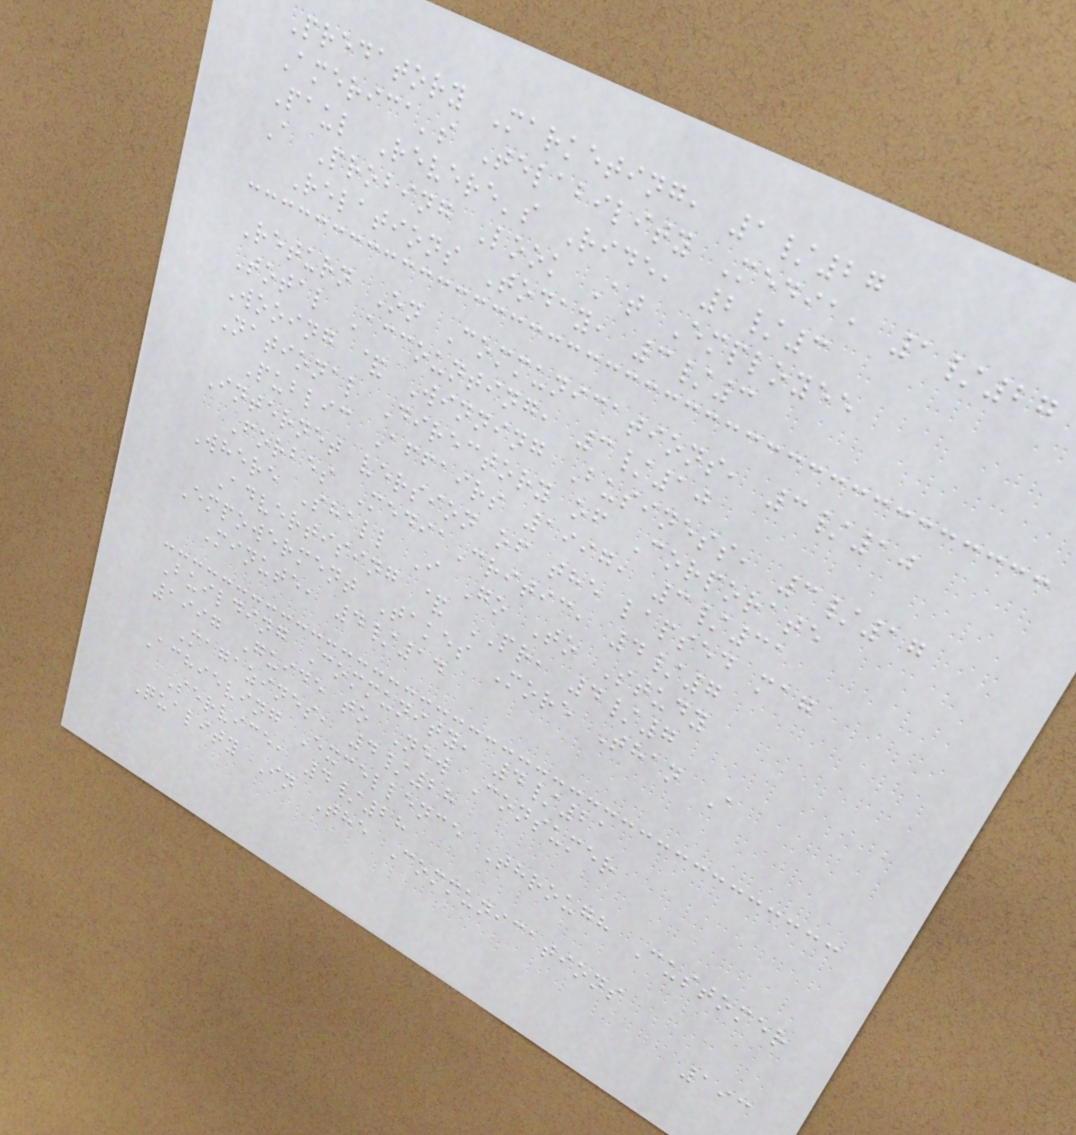Predatory Marketing, 1/27
America's Telability Media, 1/27
Paul Revere's Ride, 2/3
A Probing Look At Employee
Relations Today, 3/3
Return On Communications, 3/10
Total Accounting, 3/10
Wooing & Winning Business, 3/17
National Directory of Corporate
Public Affairs 1997, 3/31
Internet version of the lapsed mag
Forbes MediaCritic, 4/7
Where Shall I Go To Study
Advertising & PR, 4/7
Empowerment Takes More Than A
Minute, 4/14
Building Community, 4/21
1997 Guide to New Consumer
Magazines, 4/28
Achieving Excellence Through Customer
Service, 4/28
Quality In The Communications
193
